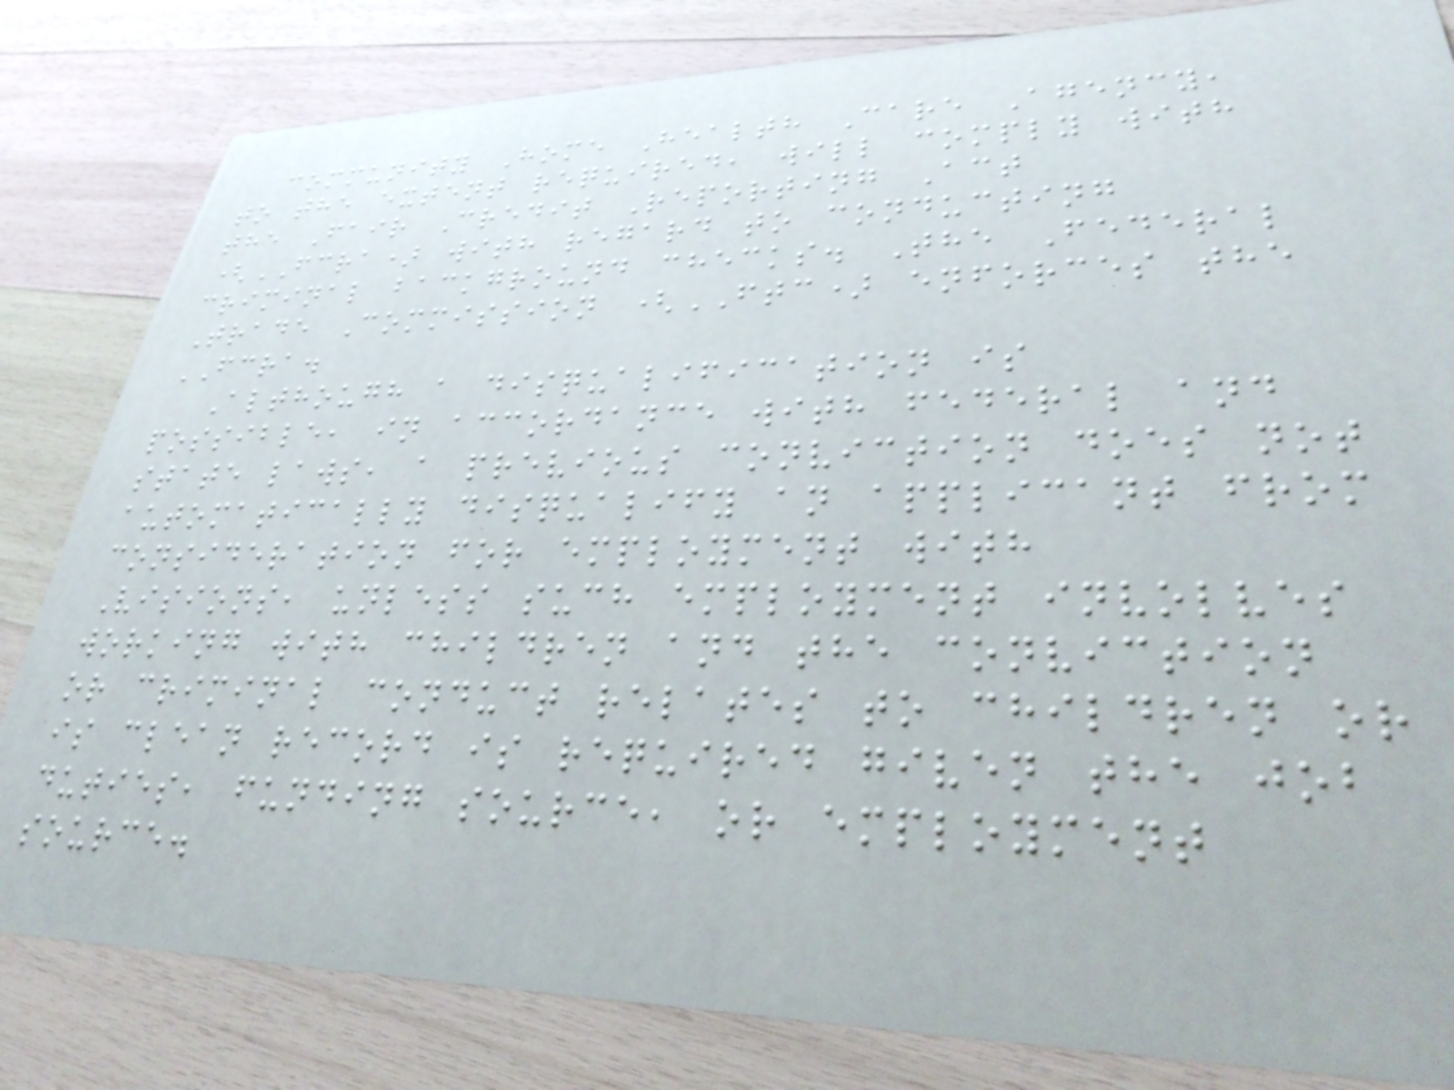community Home Health Care Agency,
to the extent required, will comply with
the Fair Credit Reporting Act
(FCRA) with regard to conducting
criminal background checks. The Federal
Trade Commission (FTC) enforces the
FCRA.
Although a disqualification is
possible, in accordance with federal and
state laws, a previous conviction does not
automatically disqualify an applicant from
consideration for employment with
Visions, unless such employment involves
working with children and the conviction
or criminal conduct relates to children or
is clean record is required given the job
duties, funding source, or employment
source.
